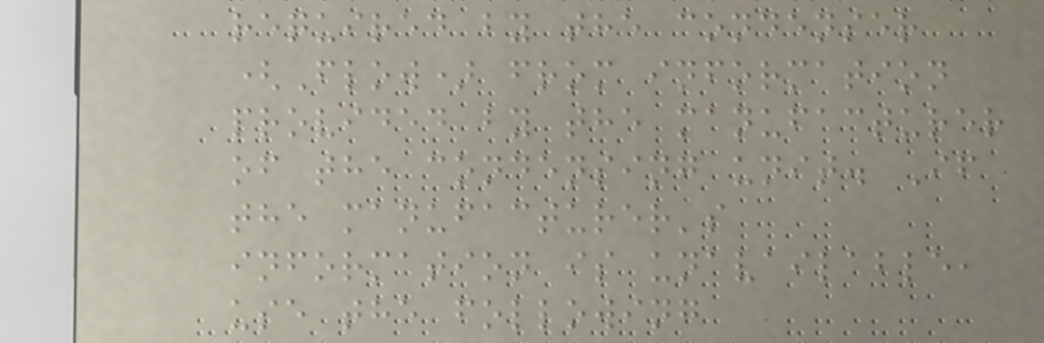required by the condenser
(Flow) from information
provided by the manufacturer
of the condensing unit. If
the manufacturer's
information is unavailable,
use the following
